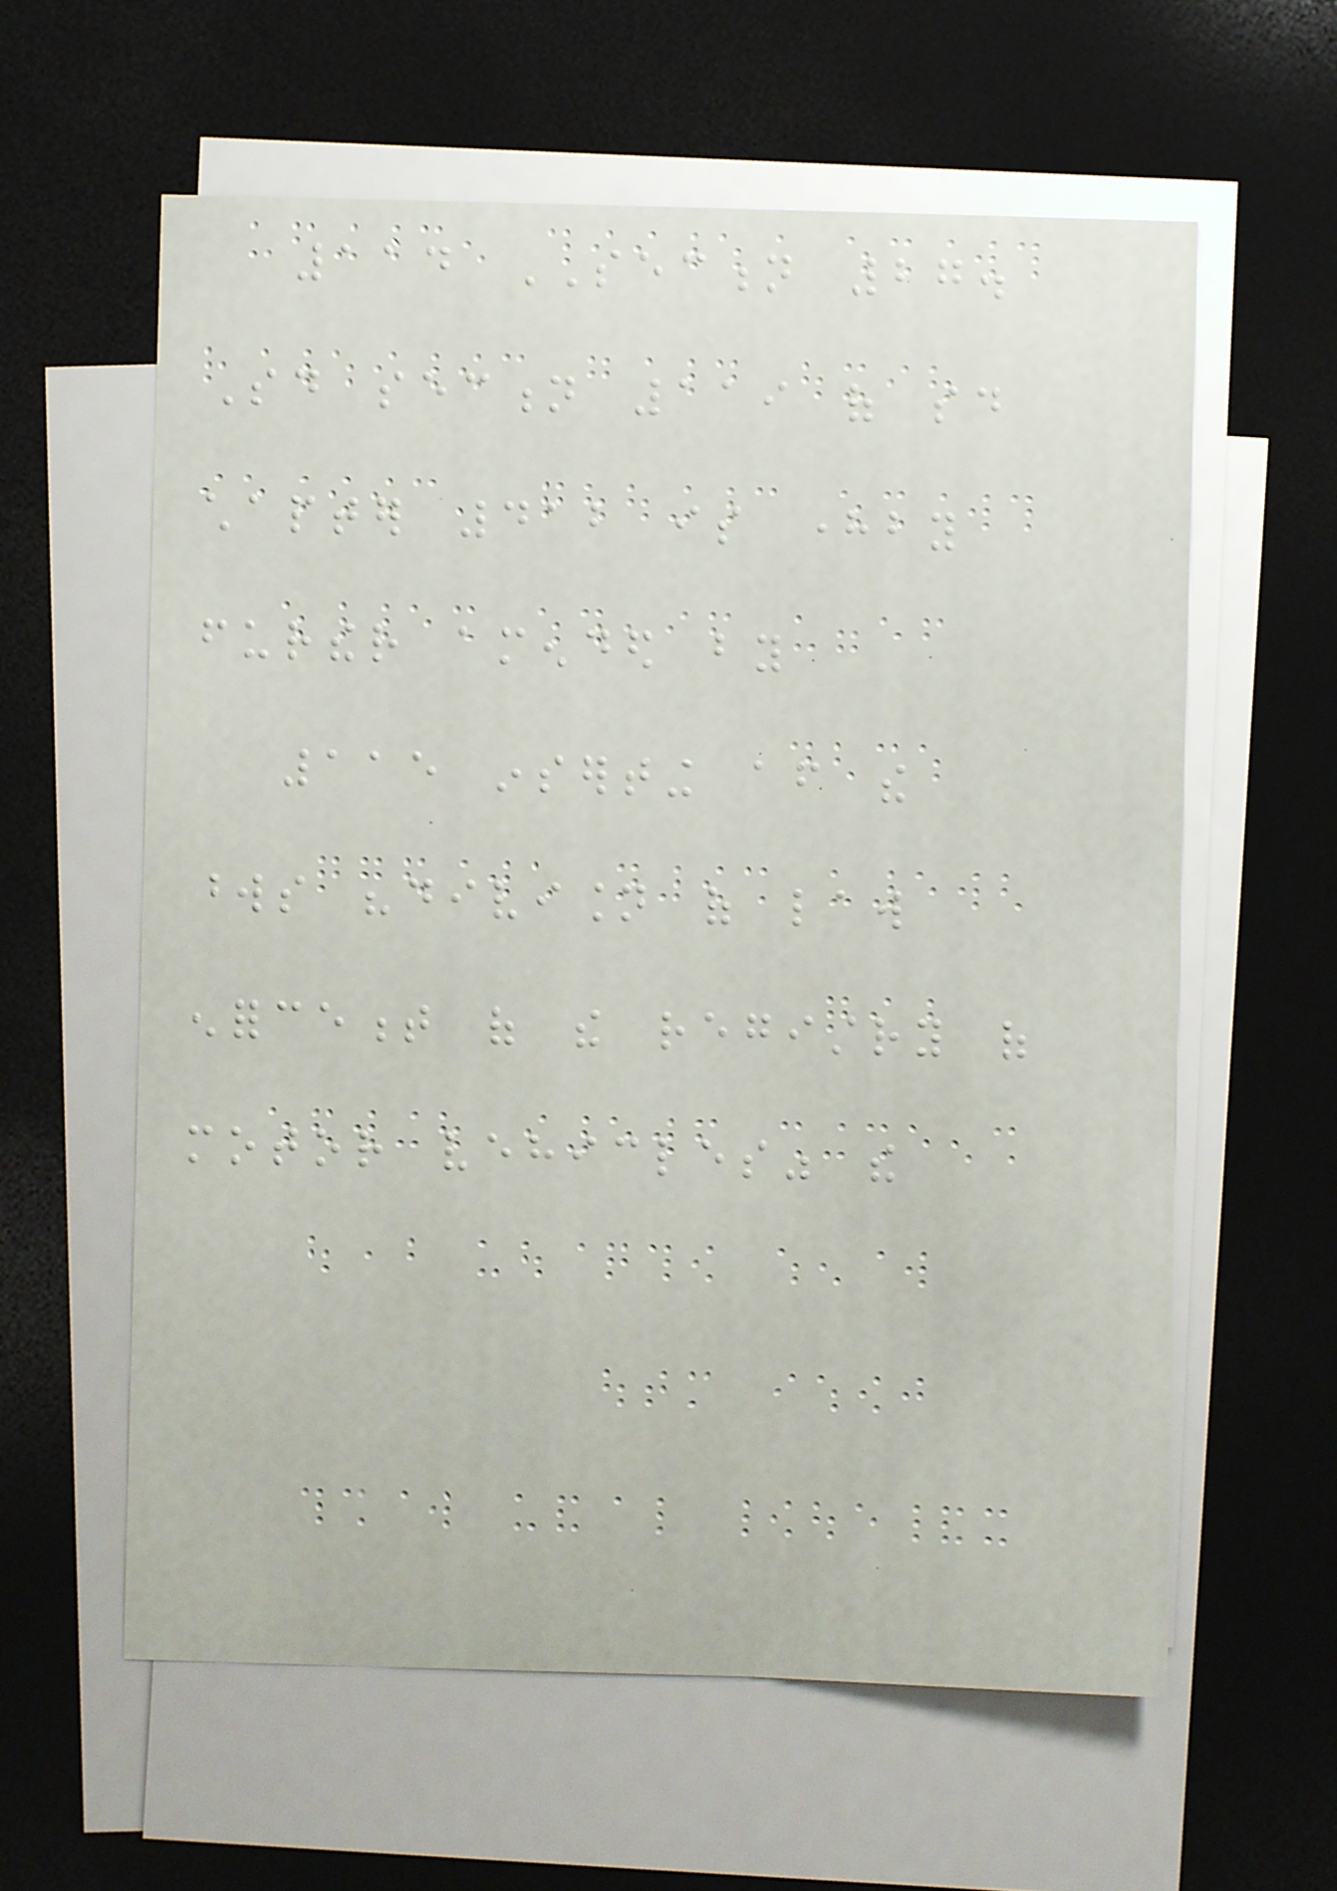114 SECTION 27.
Said section 119 of said
chapter 412 is hereby
further amended by
115 inserting after the
words "division of law
enforcement of the registry of
motor vehicles" the
